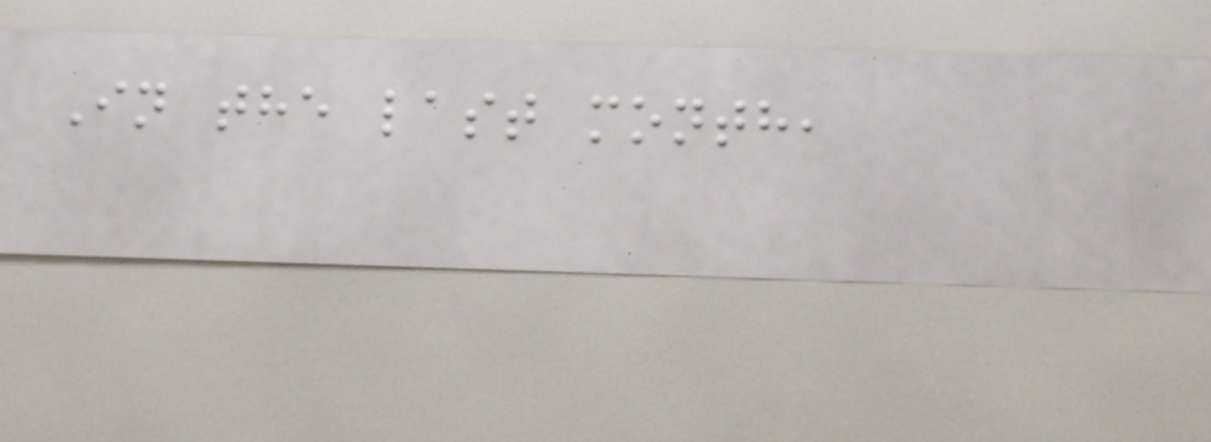In the last month,
